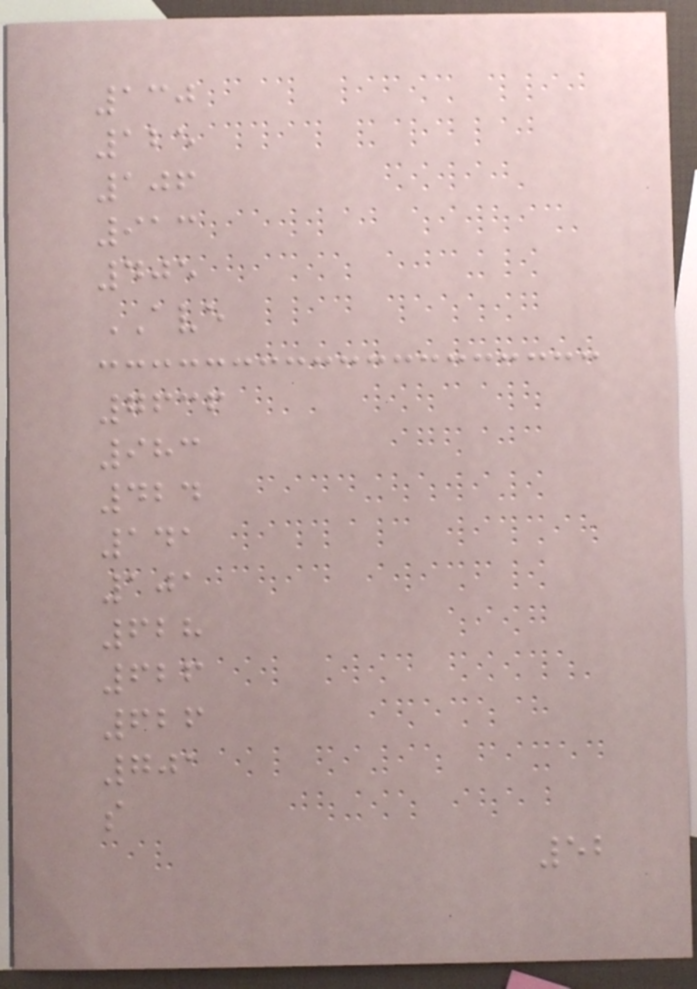130
125
106
913
405
AVE
7636
983
424
141
101
628
626
626
701
s
52
